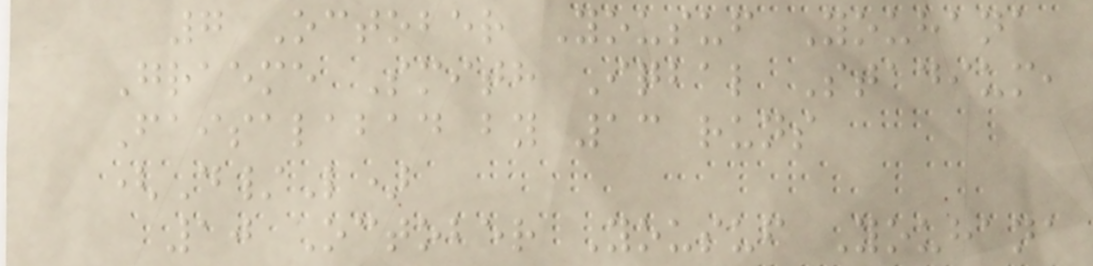7 October Yousuf Youhana
Graeme Smith Iqbal Stadium,
Faisalabad by 13 runs
(D/L)
10 October Yousuf Youhana
